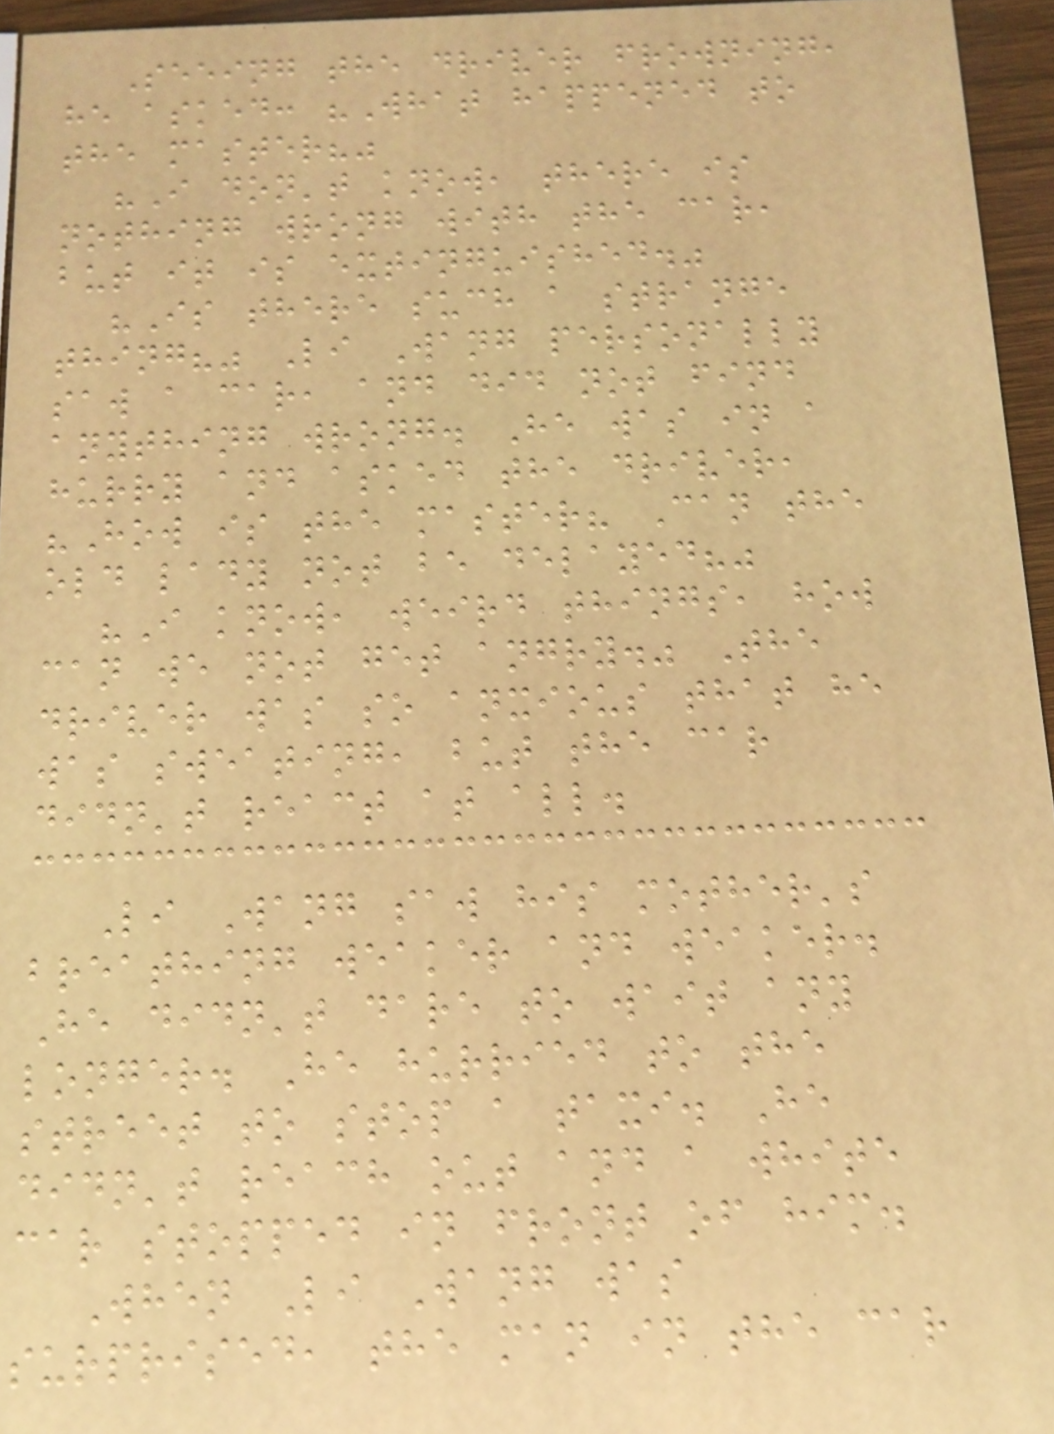Seeing the driver frowning,
he asked: "What happened to
the master?"
"I don't know, there is
nothing wrong with the car,
but it is extinguished."
"Is there such a strange
thing?" Li Wang personally
saw a car, and did not find
anything wrong. He was in a
hurry and asked the driver,
"How is the master? Can the
old lady not be delayed?"
"I know, weird things, how
can we not get angry." The
driver was so anxious that he
was sweating, but the car
didn't react at all.
Li Wang saw his mother's
breathing weaker and weaker.
He didn't dare to wait any
longer. He hurried to the
street to stop a taxi. He
didn't reach out and a white
car stopped in front of him.
When Li Wang was
surprised, the man in the car
